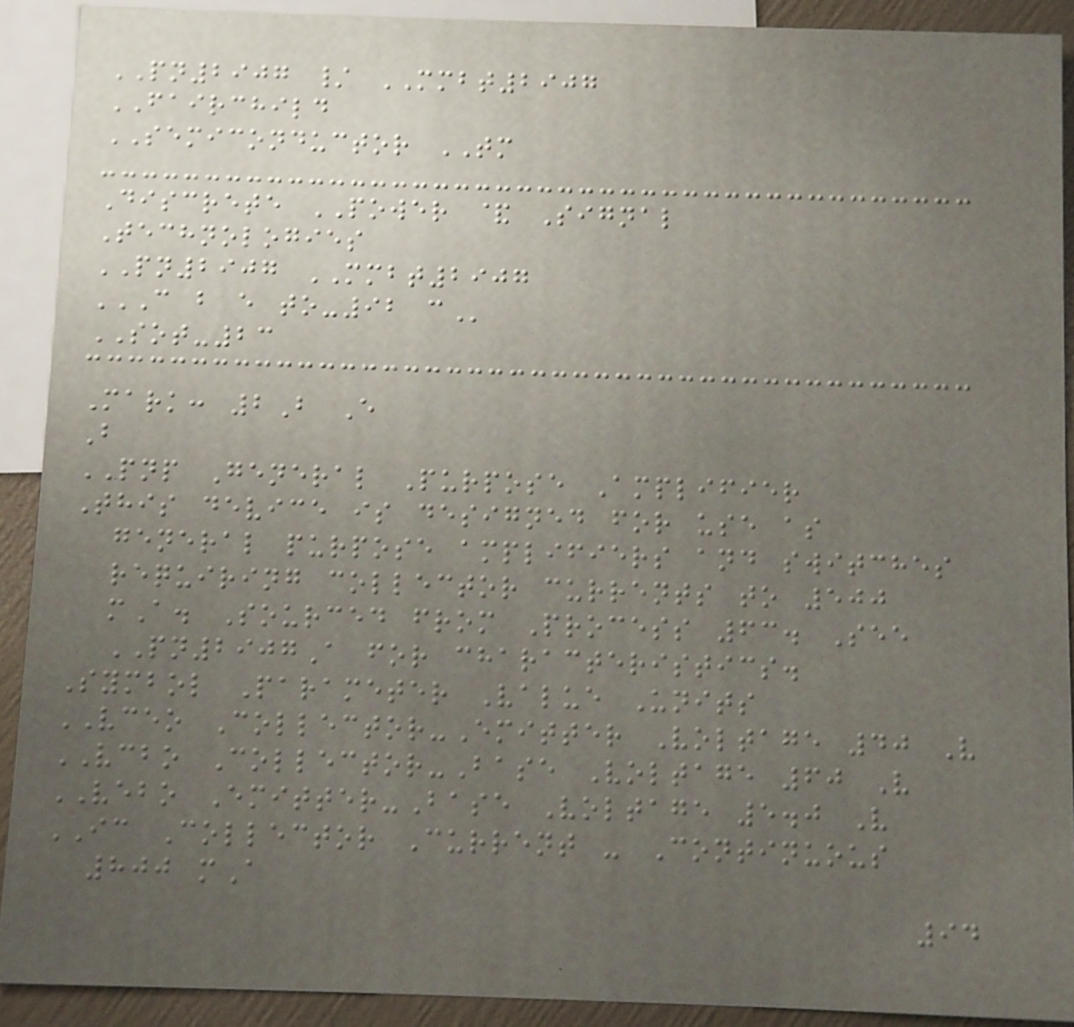PN2907 / MMBT2907
FAIRCHILD
SEMICONDUCTOR TM
Discrete POWER & Signal
Technologies
PN2907 MMBT2907
C B E TO-92 C
SOT-23
Mark: 2B E
B
PNP General Purpose Amplifier
This device is designed for use as
general purpose amplifiers and switches
requiring collector currents to 500
mA. Sourced from Process 63. See
PN2907A for characteristics.
Symbol Parameter Value Units
VCEO Collector-Emitter Voltage 40 V
VCBO Collector-Base Voltage 60 V
VEBO Emitter-Base Voltage 5.0 V
IC Collector Current - Continuous
800 mA
94
